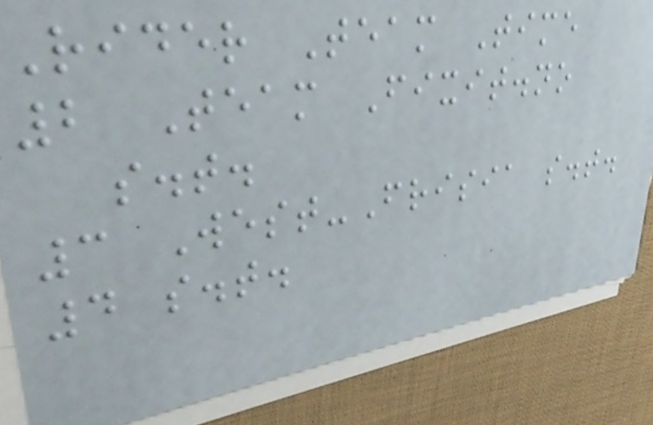Rider Team Time
2 Team Fixit.no
s.t.
3 West-Frisia s.t.
4 s.t.
